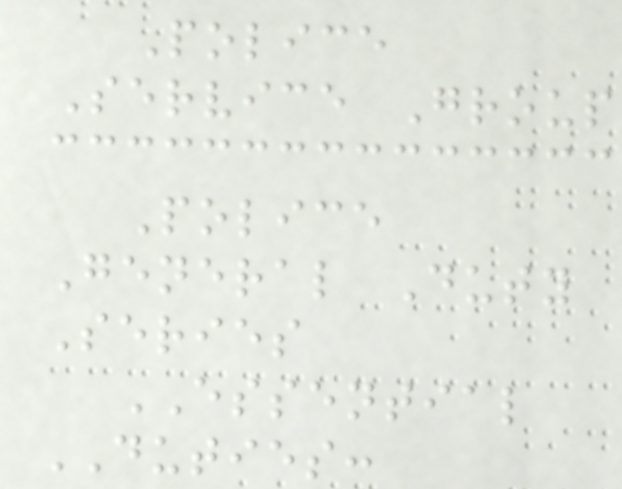Police
Service Group
Police
General Duty
Series
ESSENTIAL
DUTIES:
